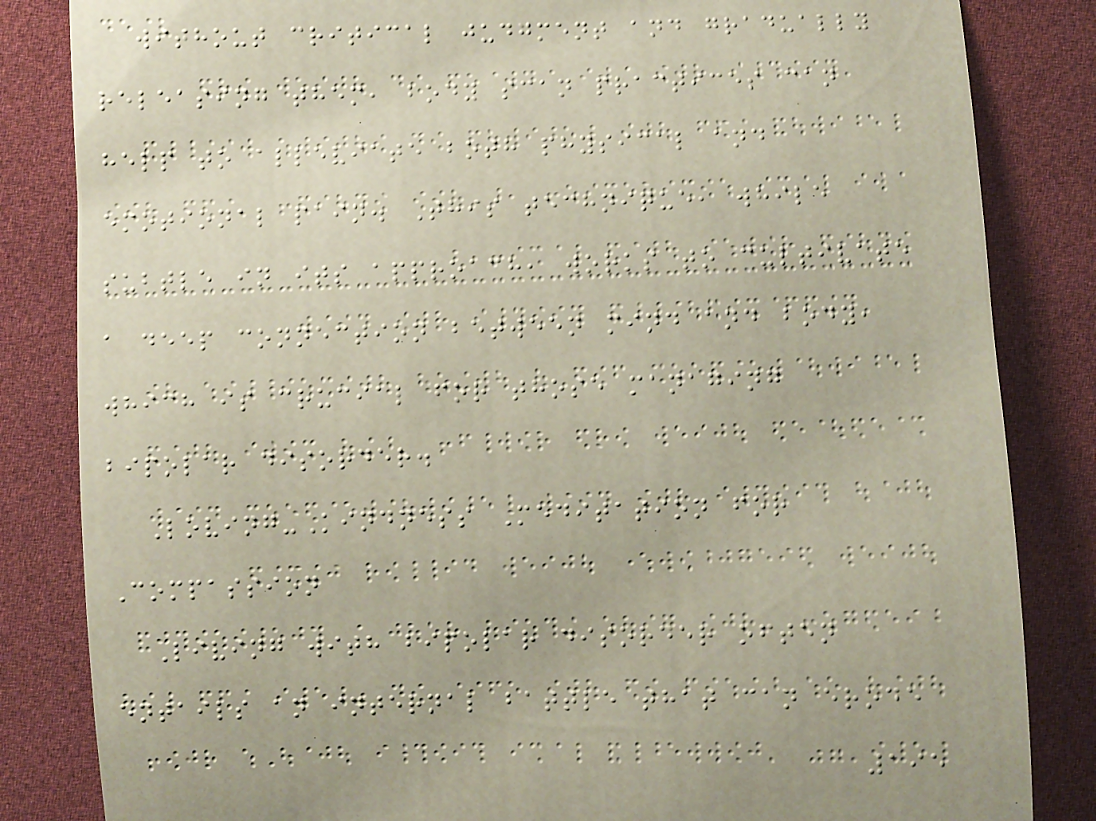without critical judgment and gradually
releasing them, body scan practices can
help to alleviate both physical and
emotional pain. This technique, while
subtle in its approach, works to cultivate
a deep connection between mind and body,
which is crucial for those managing
bipolar disorder.
Loving-Kindness Meditation for
Compassion
Living with bipolar disorder often
entails an internal battle that can erode
195
